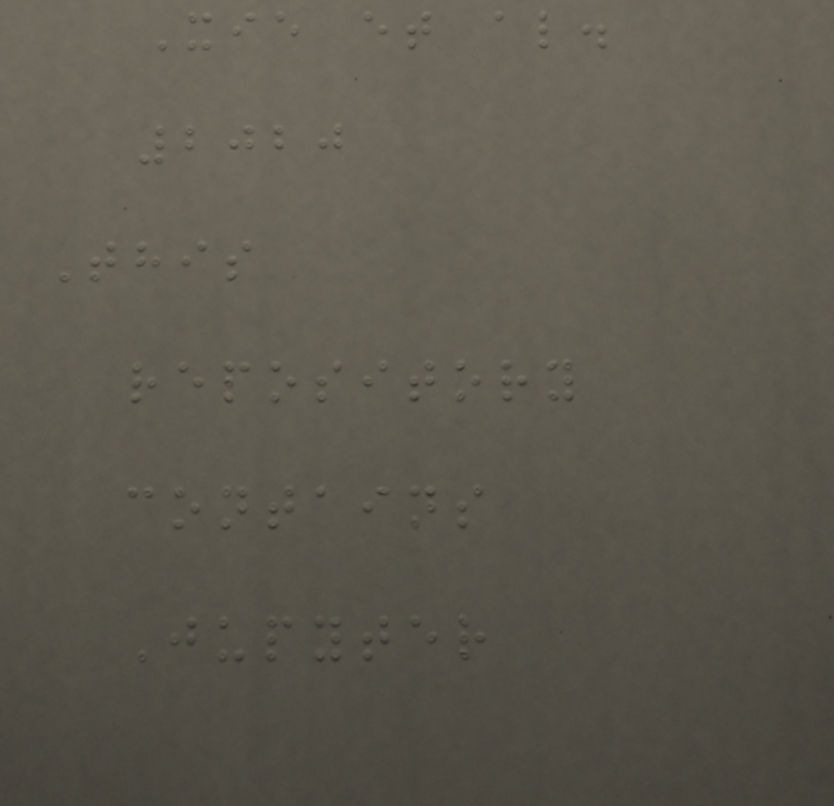Xie et al.
2020
This
repository
contains
Jupyter
